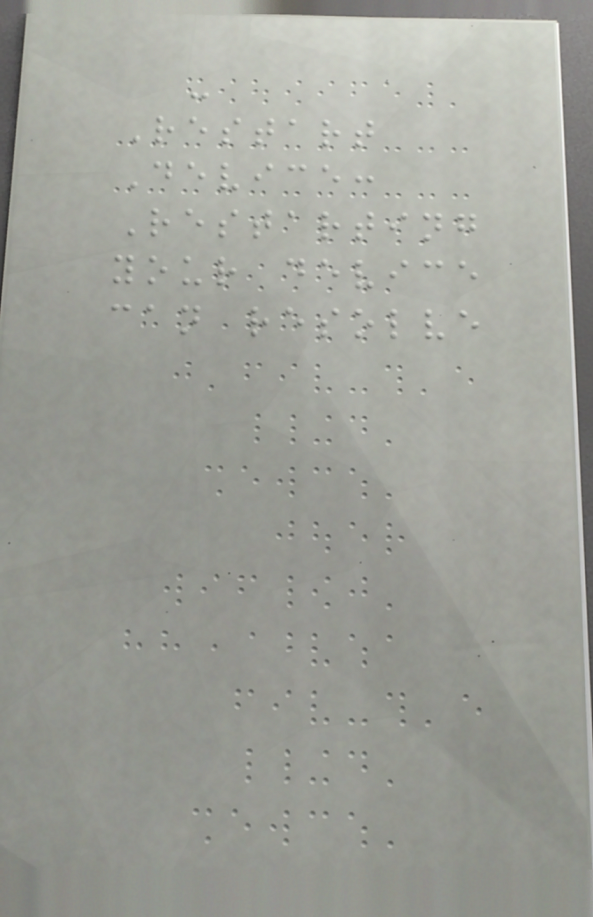-
Restart
Device:
Restarting
your device
can resolve
